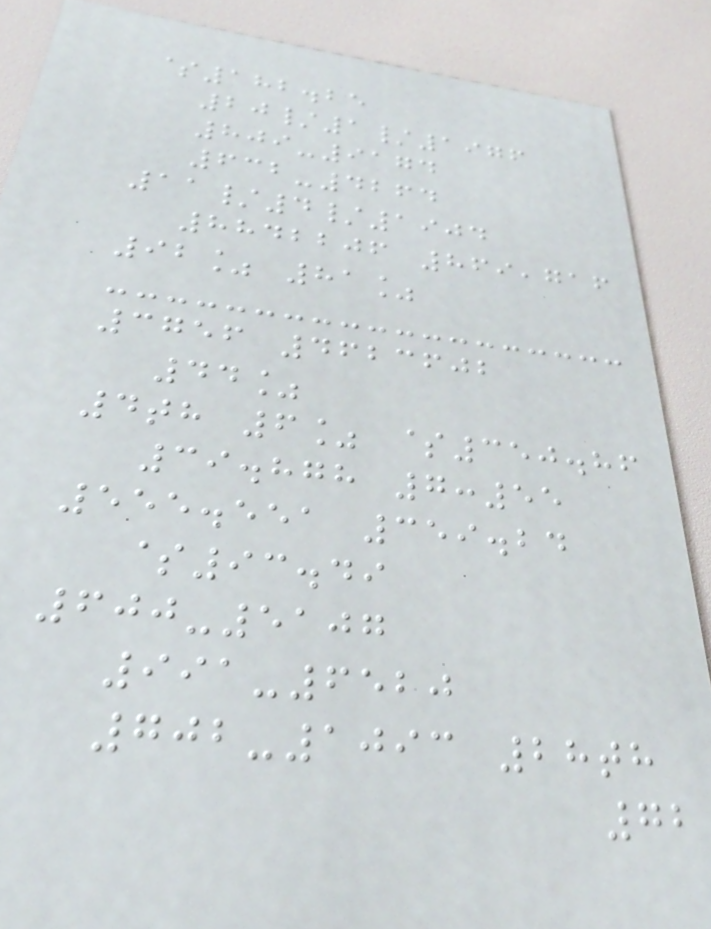$182.25
20/1/1976
809-9174
632-4264
11/4/1904
8842206 869,716
92% 81%
3756 4623602
44%
4th 6% $350.86
39.878 7:55
555.551 359.24
$93.49
600-5107
991-6520
702-1093 28th
72
